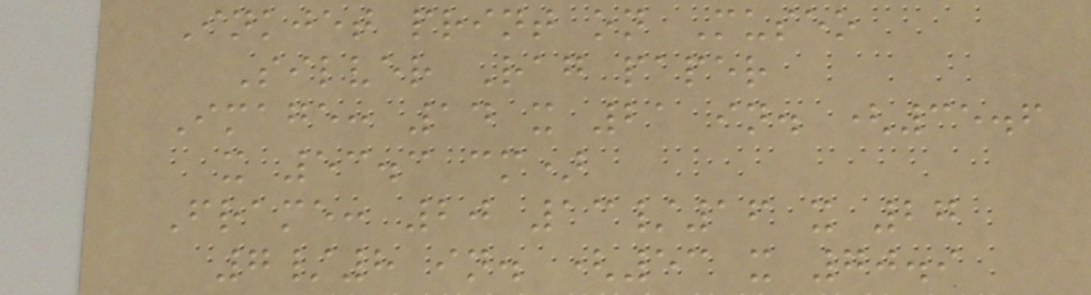Inkjet print on Museo
Silver Rag paper
Image: 14 x 21 in. (35.6
x 53.3 cm)
Frame: 20 13/16 x 27
7/8 in. (53 x 70.9
